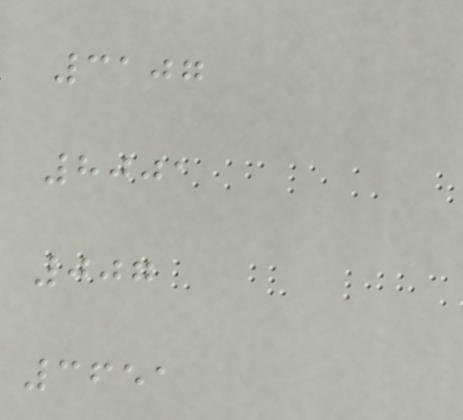3107
8001
007
3651
